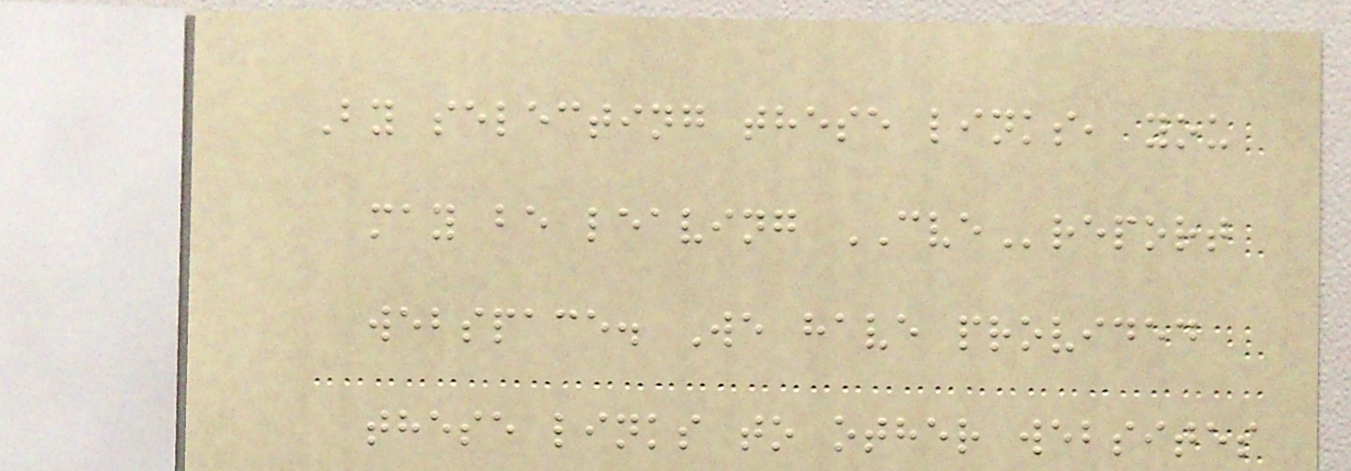By selecting these links, you
may be leaving CVEreport
webspace. We have provided
these links to other websites
